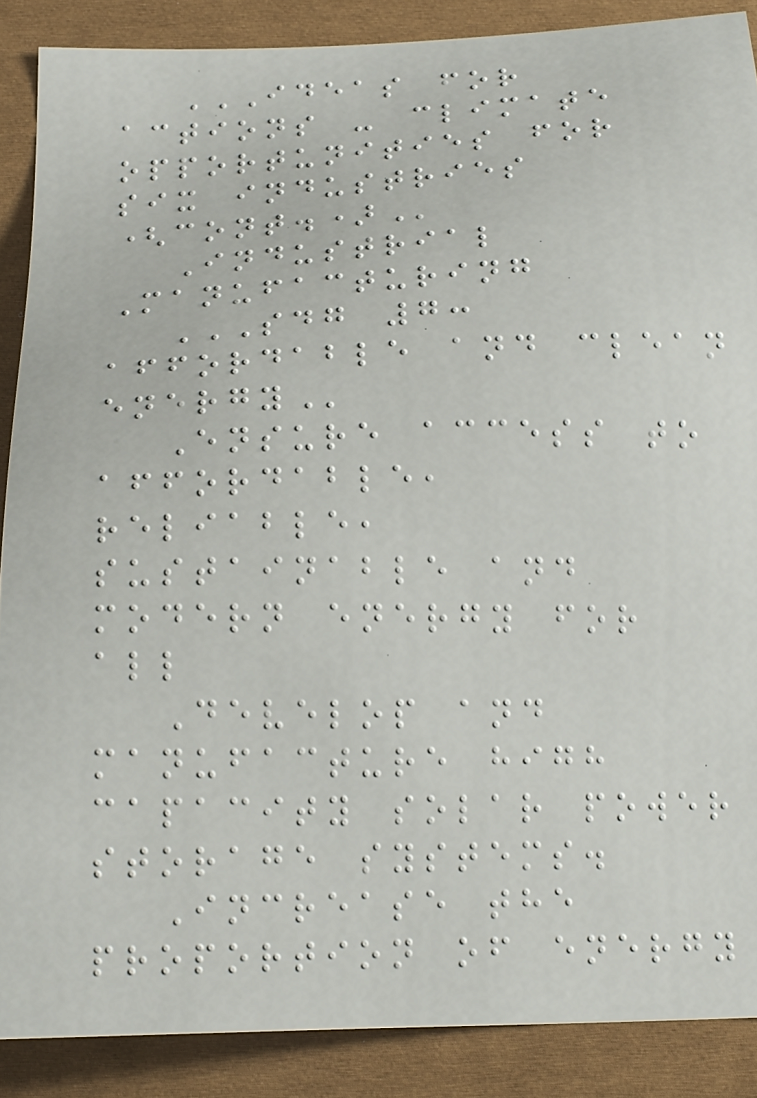IDEAS FOR
ACTIONS - CLIMATE
OPPORTUNITIES FOR
SIX INDUSTRIES
(CONT.)
Industrial
Manufacturing
SDG 7:
AFFORDABLE AND CLEAN
ENERGY
Ensure access to
affordable,
reliable,
sustainable and
modern energy for
all
Develop and
manufacture high
capacity solar power
storage systems.
Increase the
proportion of energy
